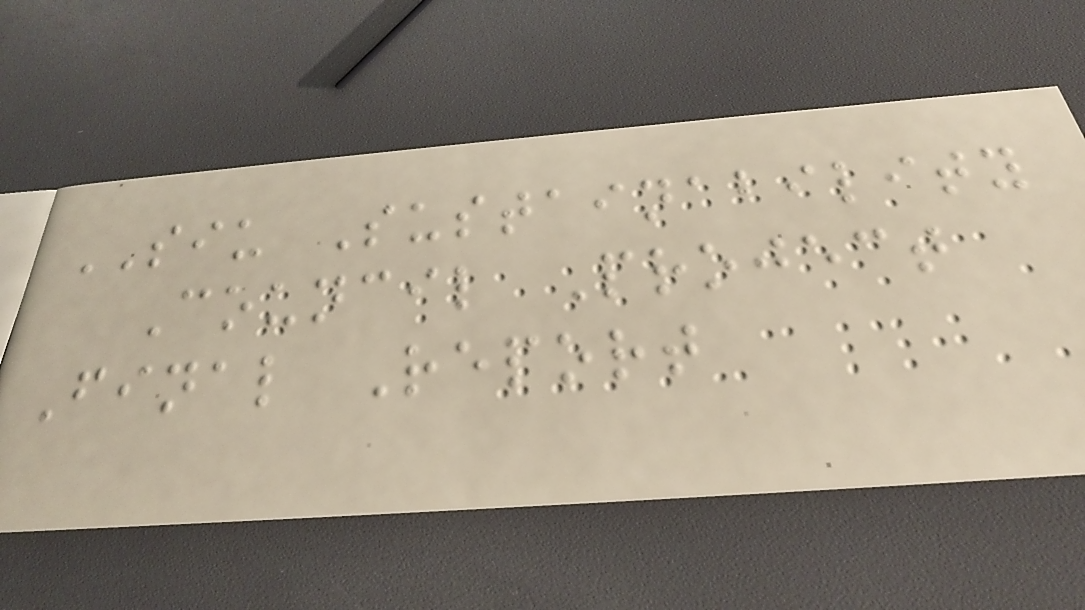SIU Sustainability
Council Project
Final Report
